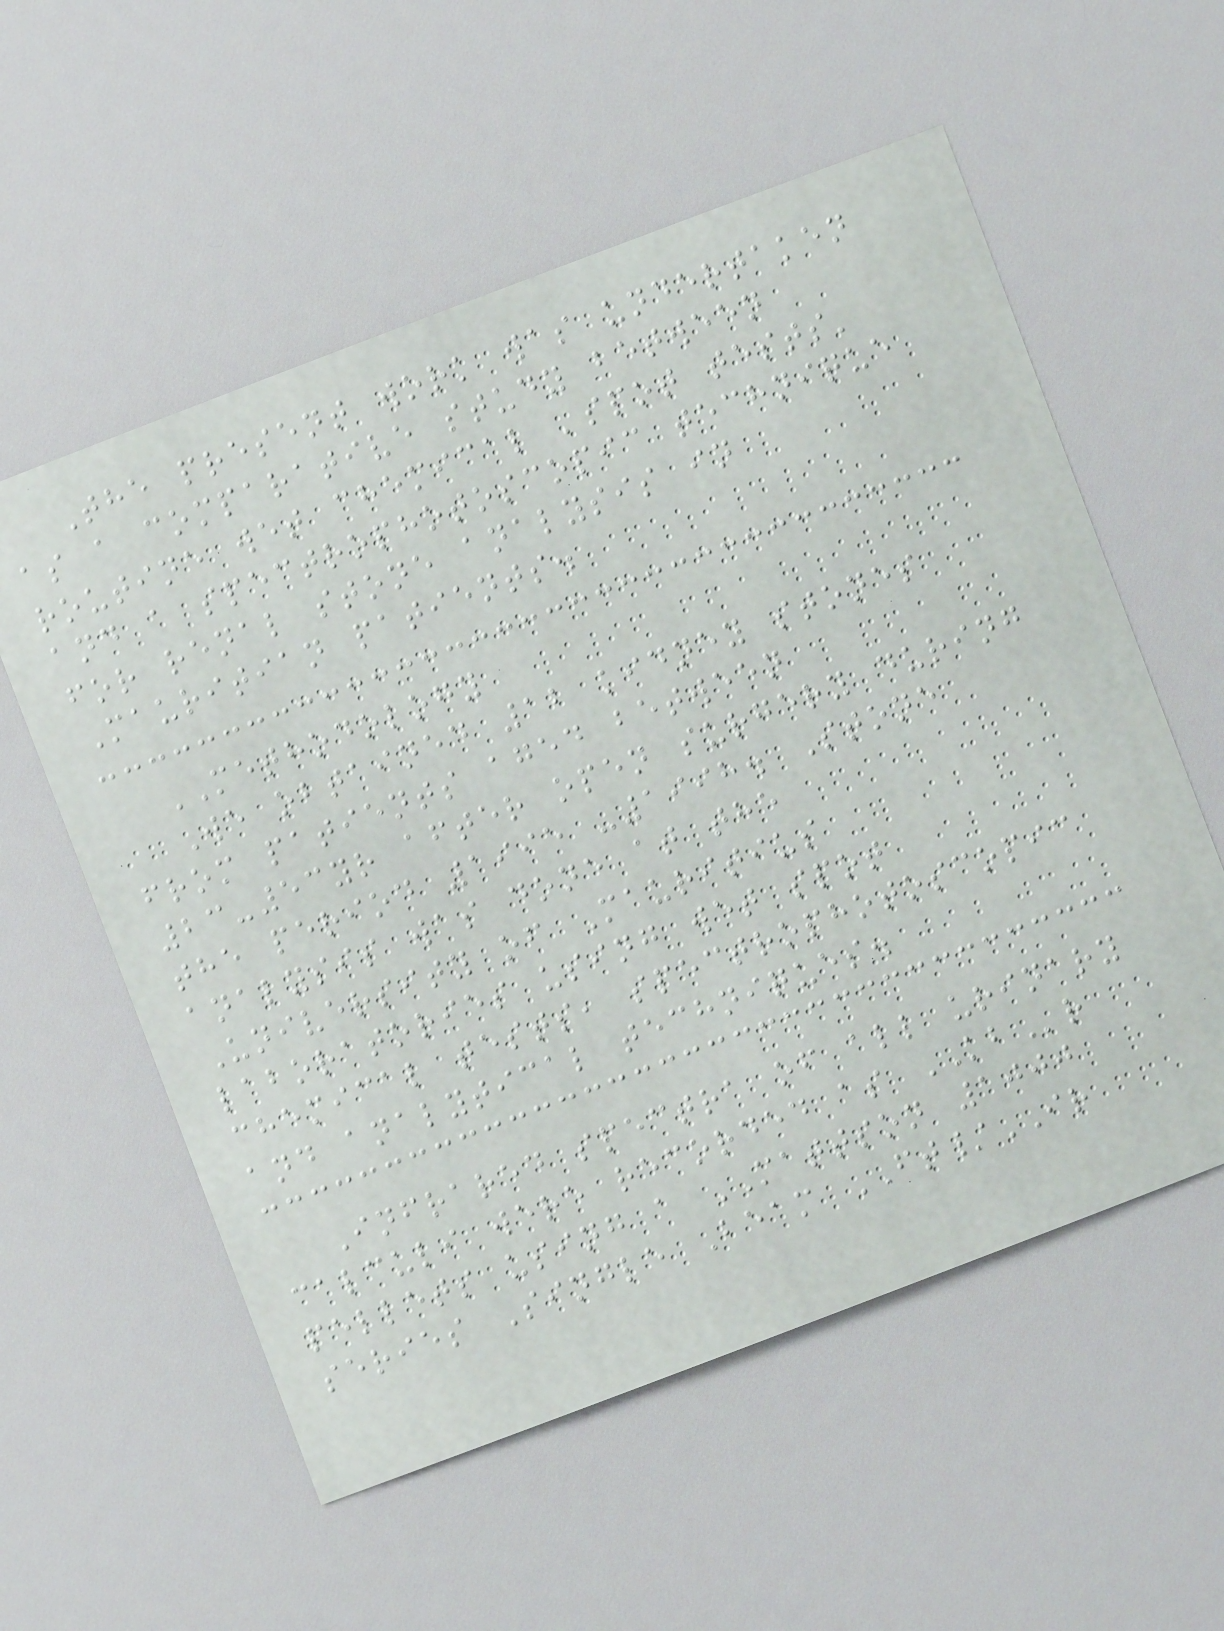The present work was undertaken
as a comparative study between
routine wet chemical 'spot tests'
and a spectrophotoscopic technique
for renal stone analysis in
Mauritian patients.
METHODOLOGY
We obtained 12 kidney stones
from patients aged between
23-53yr after open surgery during
the period 1995 -1998. Stone
analysis was done at the
University of Mauritius
laboratories using wet spot
chemical tests, spectrophotoscopic
and analytical techniques.
Infrared spectra of all urinary
calculi were recorded as KBr
pellets using a MATTSON 1000
series Single Beam FT/IR
